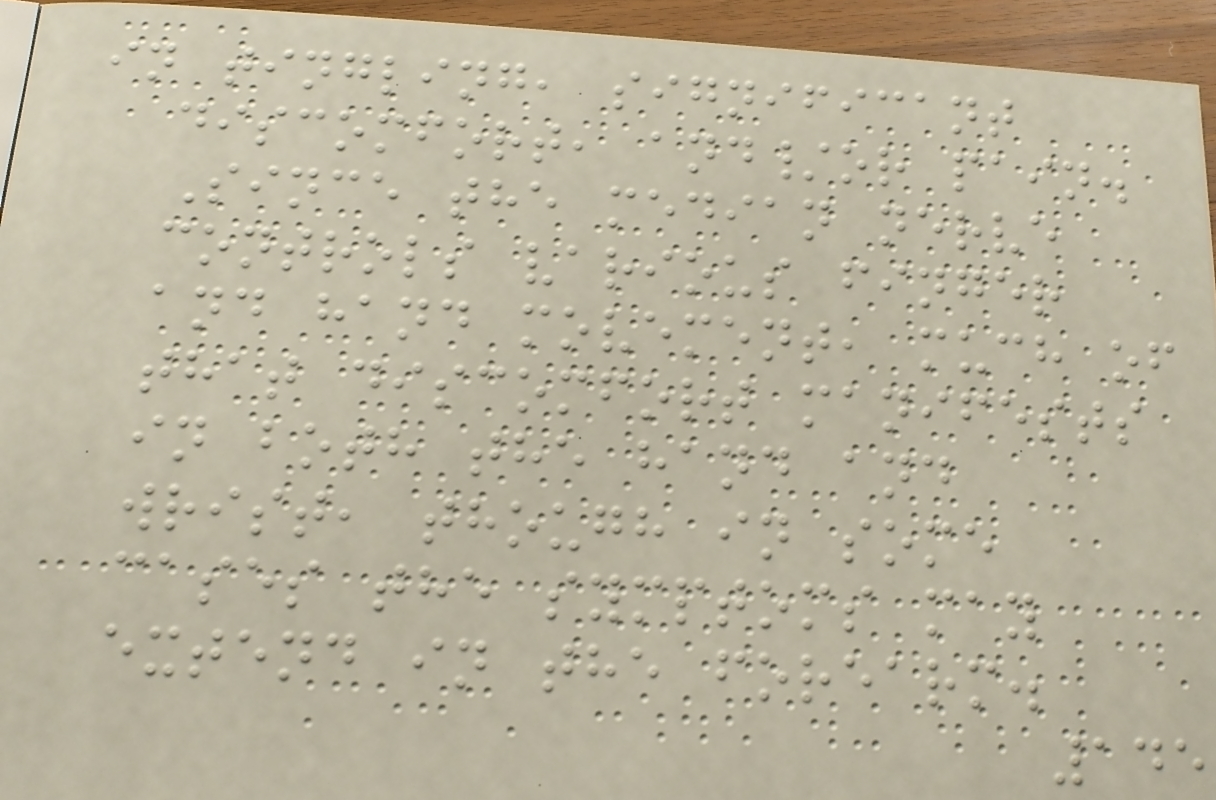in tingling, significant
discomfort, and/or pain.
Since the median nerve
controls various finger
and hand movement, much of
that discomfort manifests
in both the hand and
wrist, though in some
cases the symptoms may
extend in the forearm.
145
